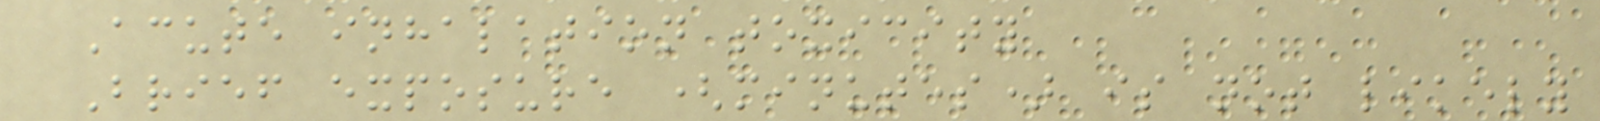Acute inhalation toxicity
Brief exposure (minutes) is not likely
